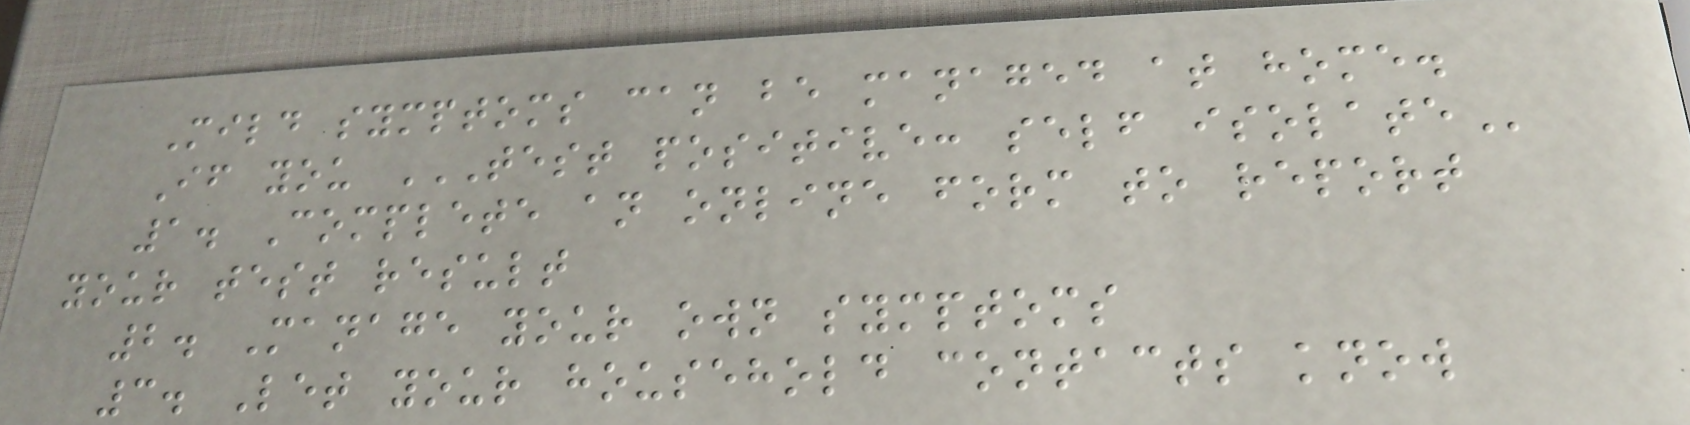Mild symptoms can be managed at home.
If you TEST POSITIVE: SELF ISOLATE
1. Complete an online form to report
your test result
2. Manage your own symptoms
3. Let your household contacts know
